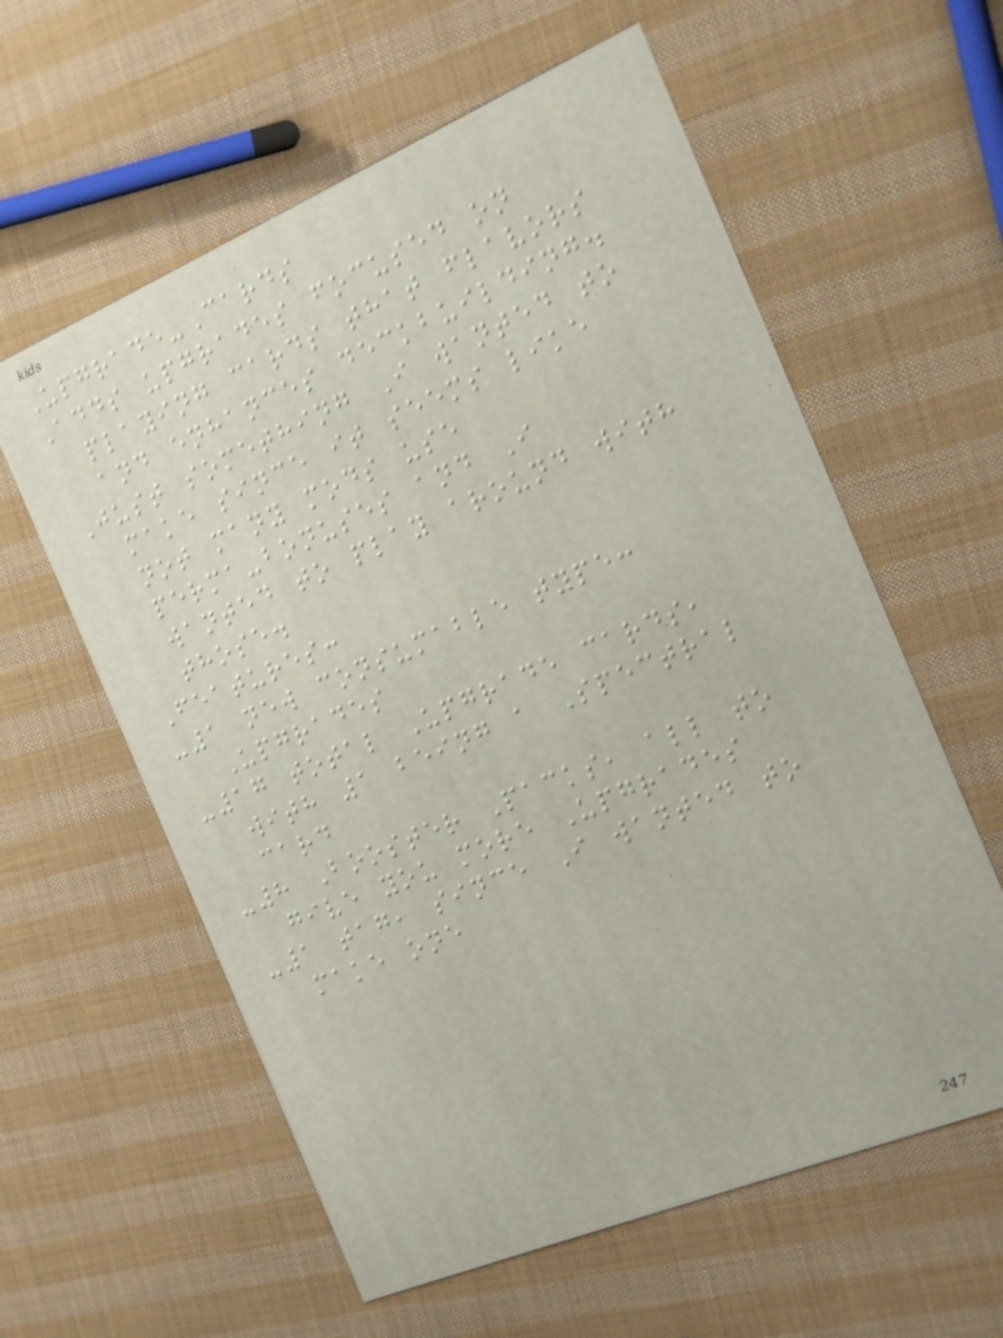Upgrade-Cards
Adds upgrades focused on
playing cards that flavors
and enhances deckbuilding.
Just something I wanted to
make since it seems like
not many mods use
perma-bonuses and I
wanted to play around with
those.
Features:
-1 new consumable type:
Upgrades
-17 total Upgrade cards,
with 1 being a Spectral
card
-8 Booster Packs, all to
give you more Upgrades
-1 tag, since I wanted to
make one
